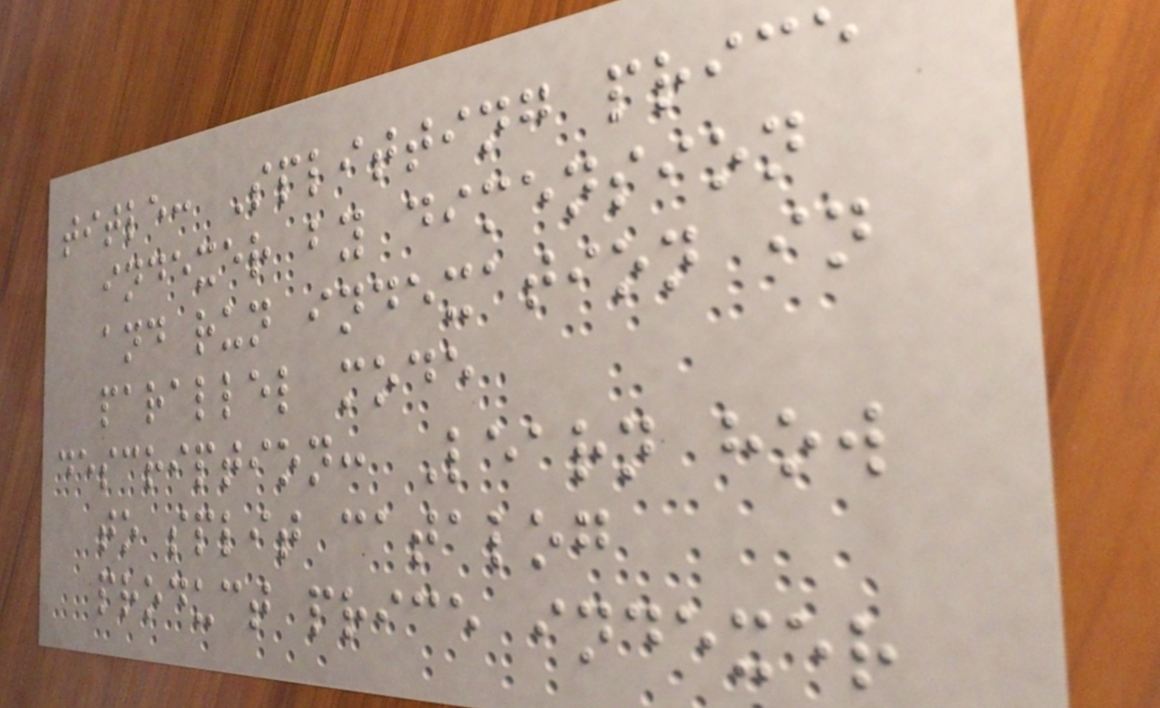title: Splitting price
indexer by dimension
and run indexation in
parallel mode
description: Learn how
to split catalog
product price indexer
